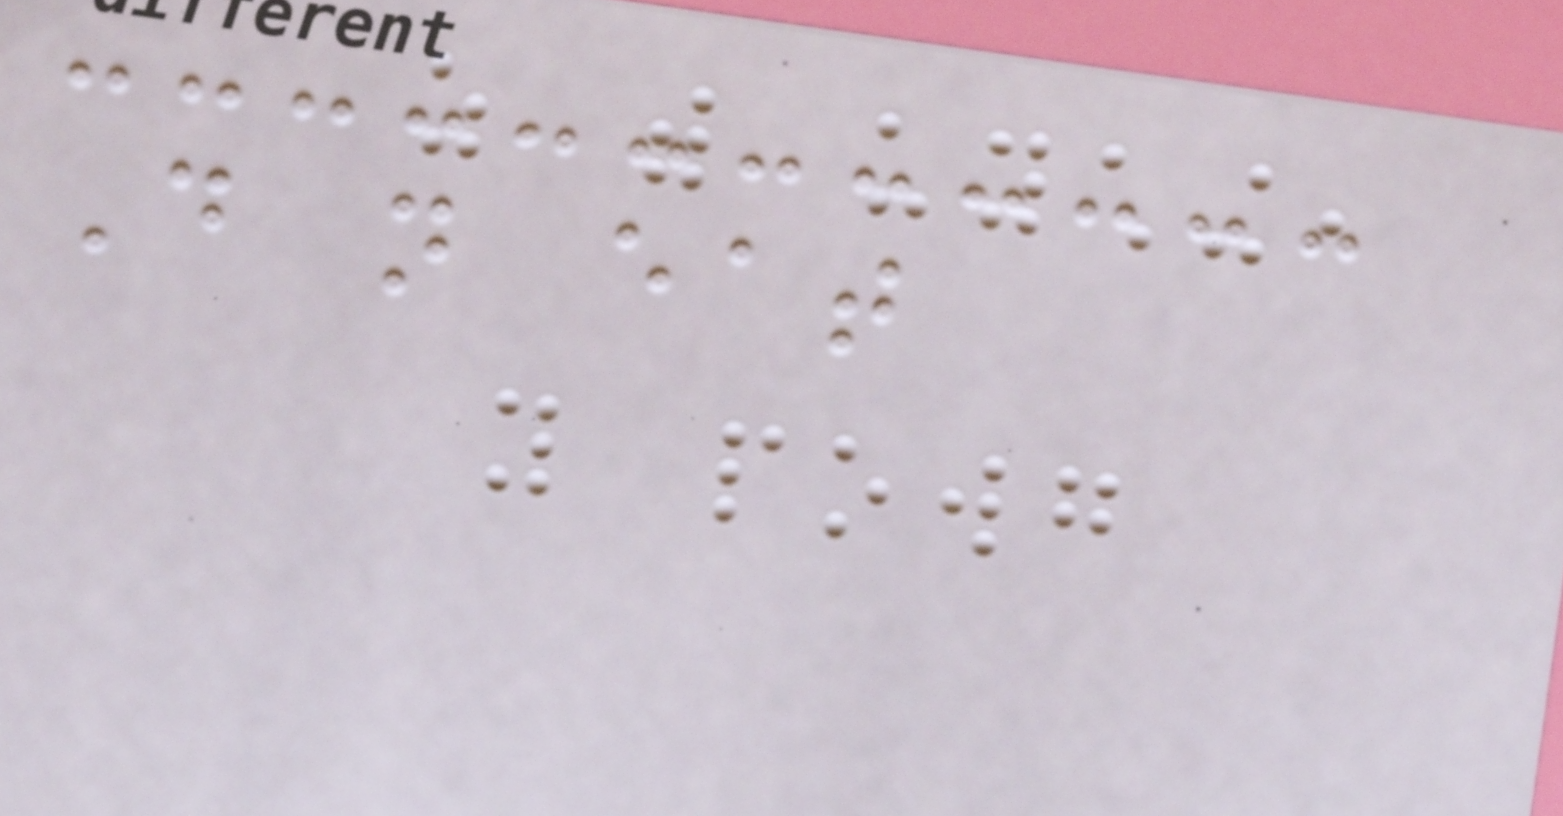Do not eat
